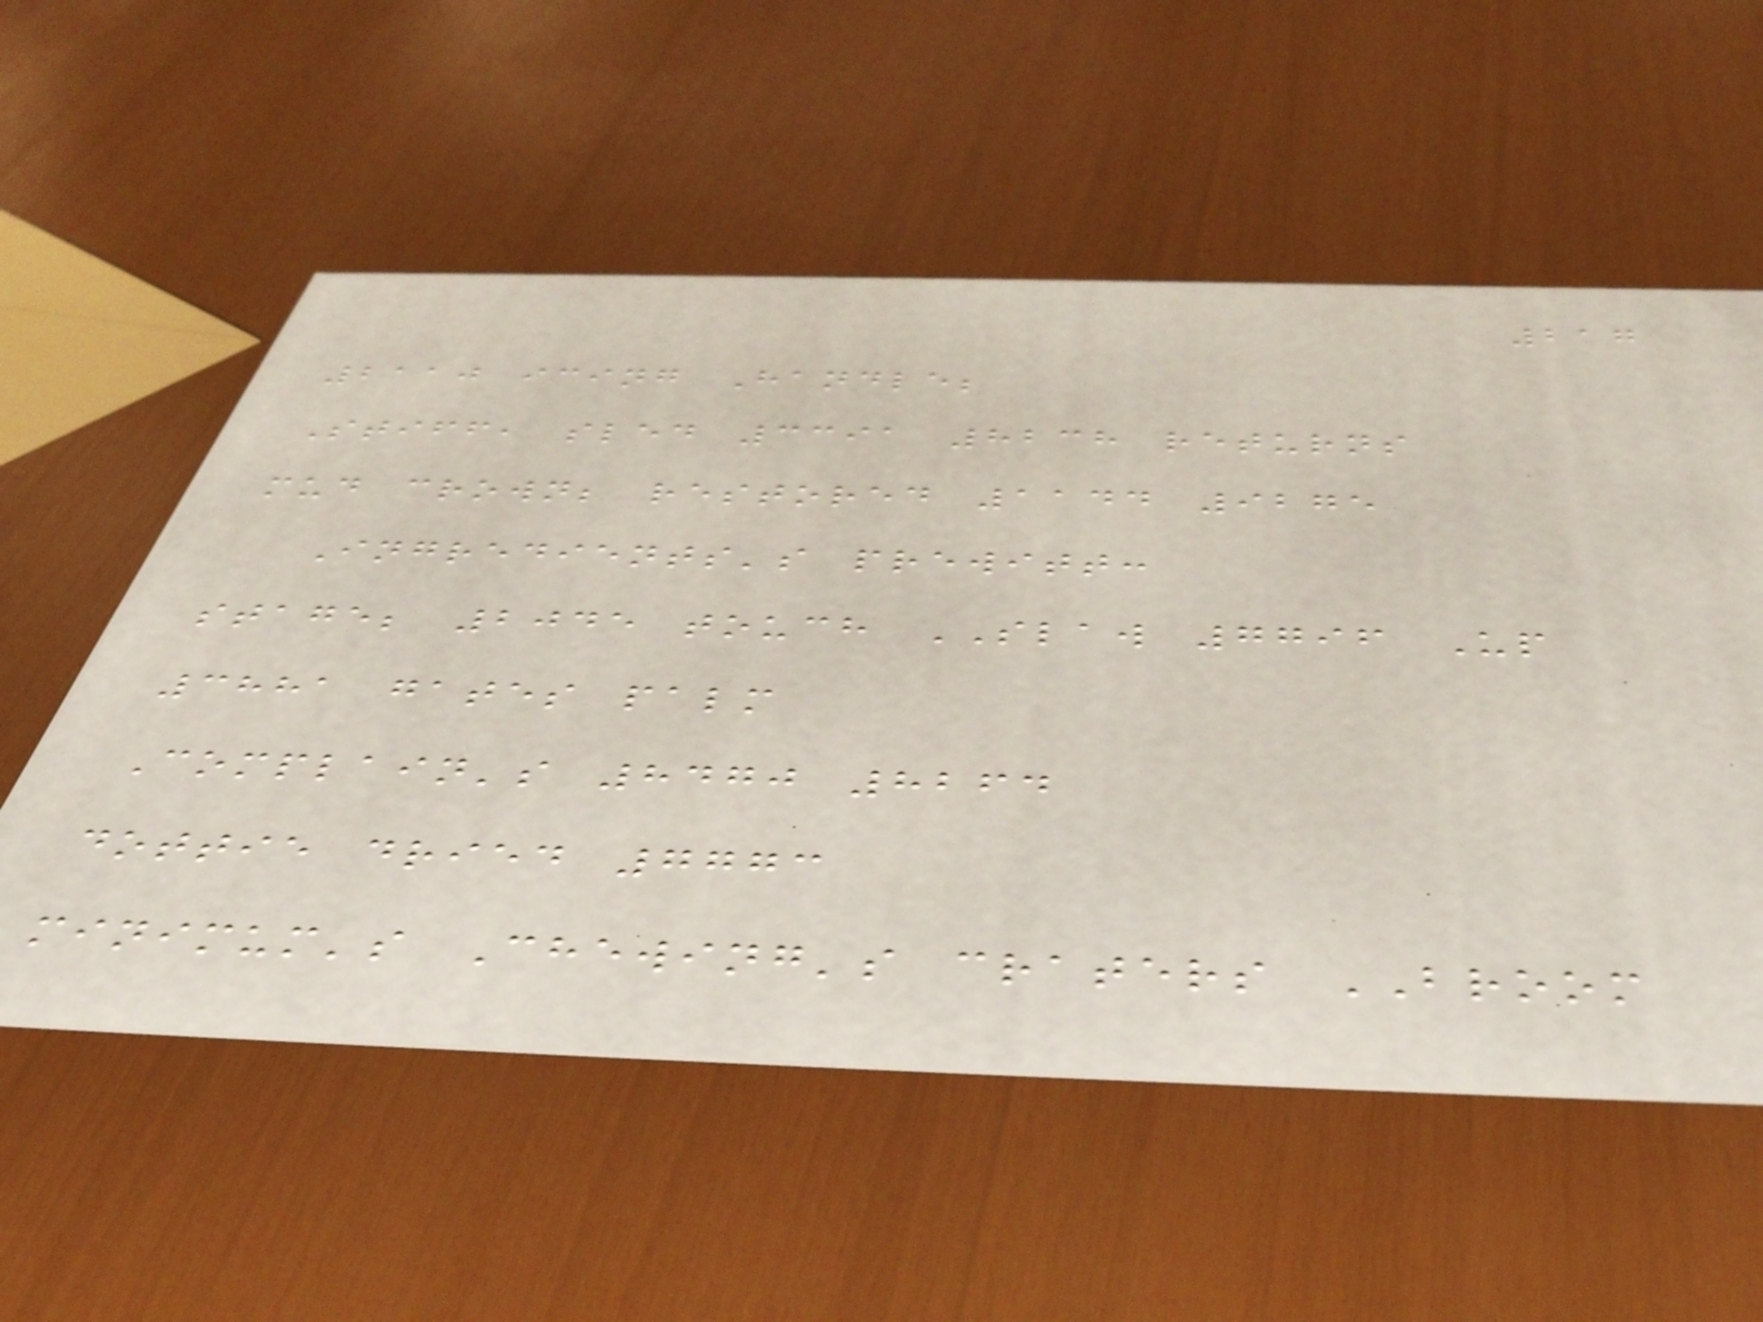217
2110 icing Handle;
Stiff, sled 3391 8238 returns
mud crown; restored 1144 9275
Ingredients's prewitt:
stage; 2045 touch SLAW 7796 Up
3881 gates palm
Complain's 8470 8264
dottie dried 7773
minimum's Chewing's craters BROOM
